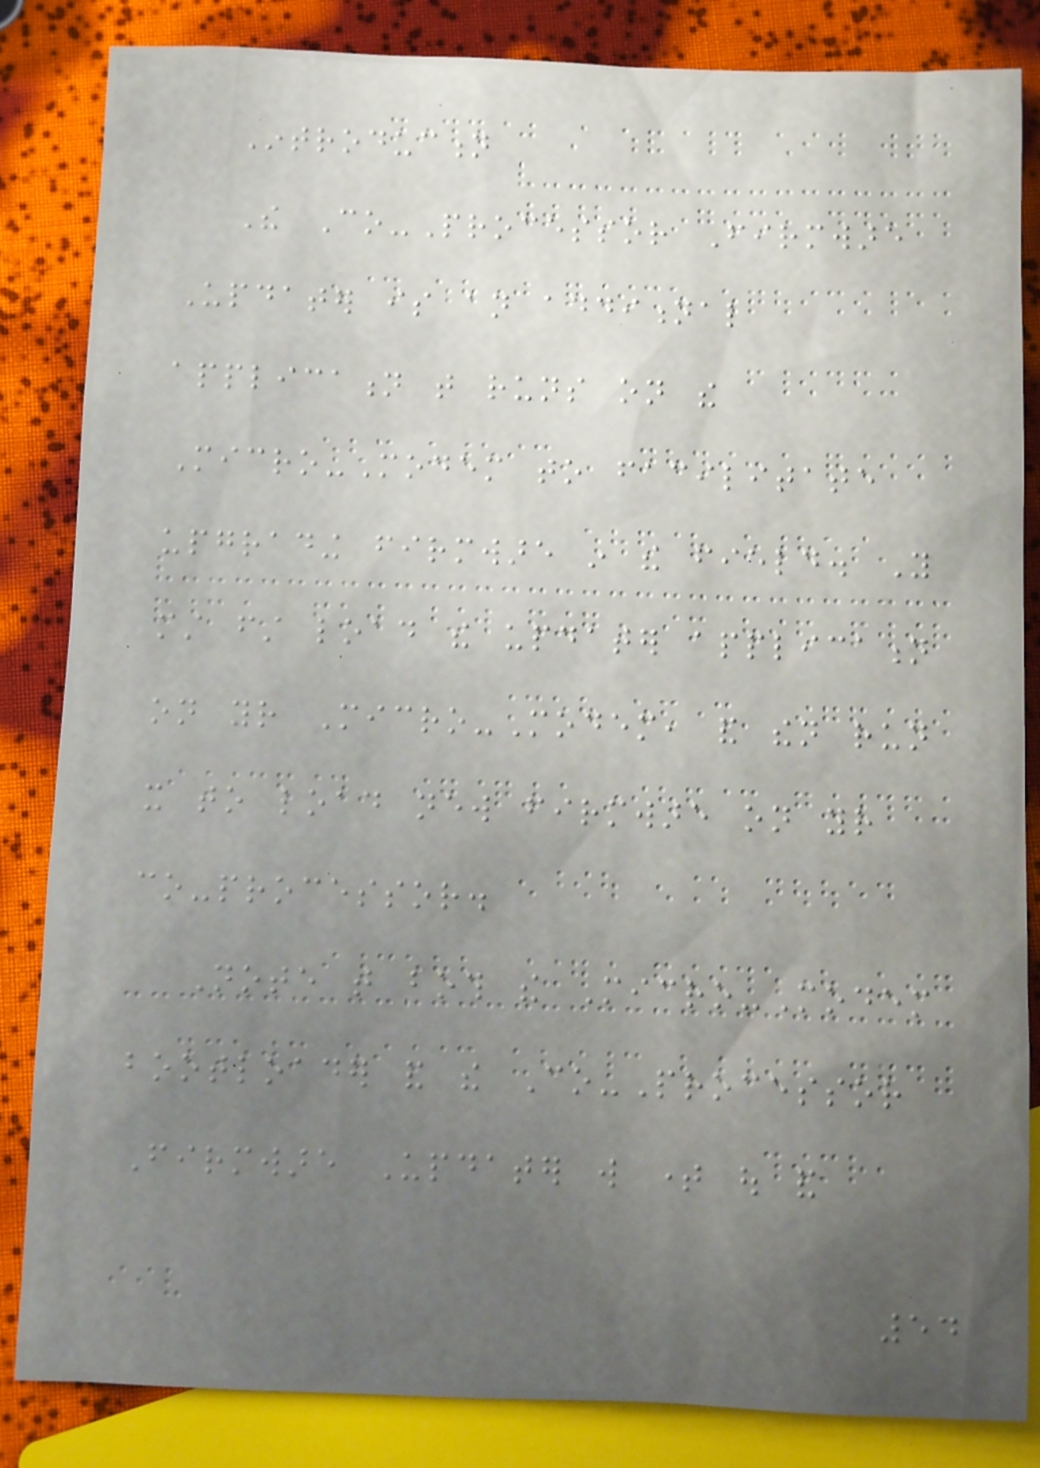Introduction
The Co-Processor Firmware
Updater is an additional
application that runs on the
Micro-Modem to facilitate
upgrading firmware in the field. You
must first load the updater application
on your Micro-Modem, and then run
it to load new firmware on your
co-processor.
Note that both the Micro-Modem
bootloader and the Co-Processor
Firmware Updater will time out and
54
